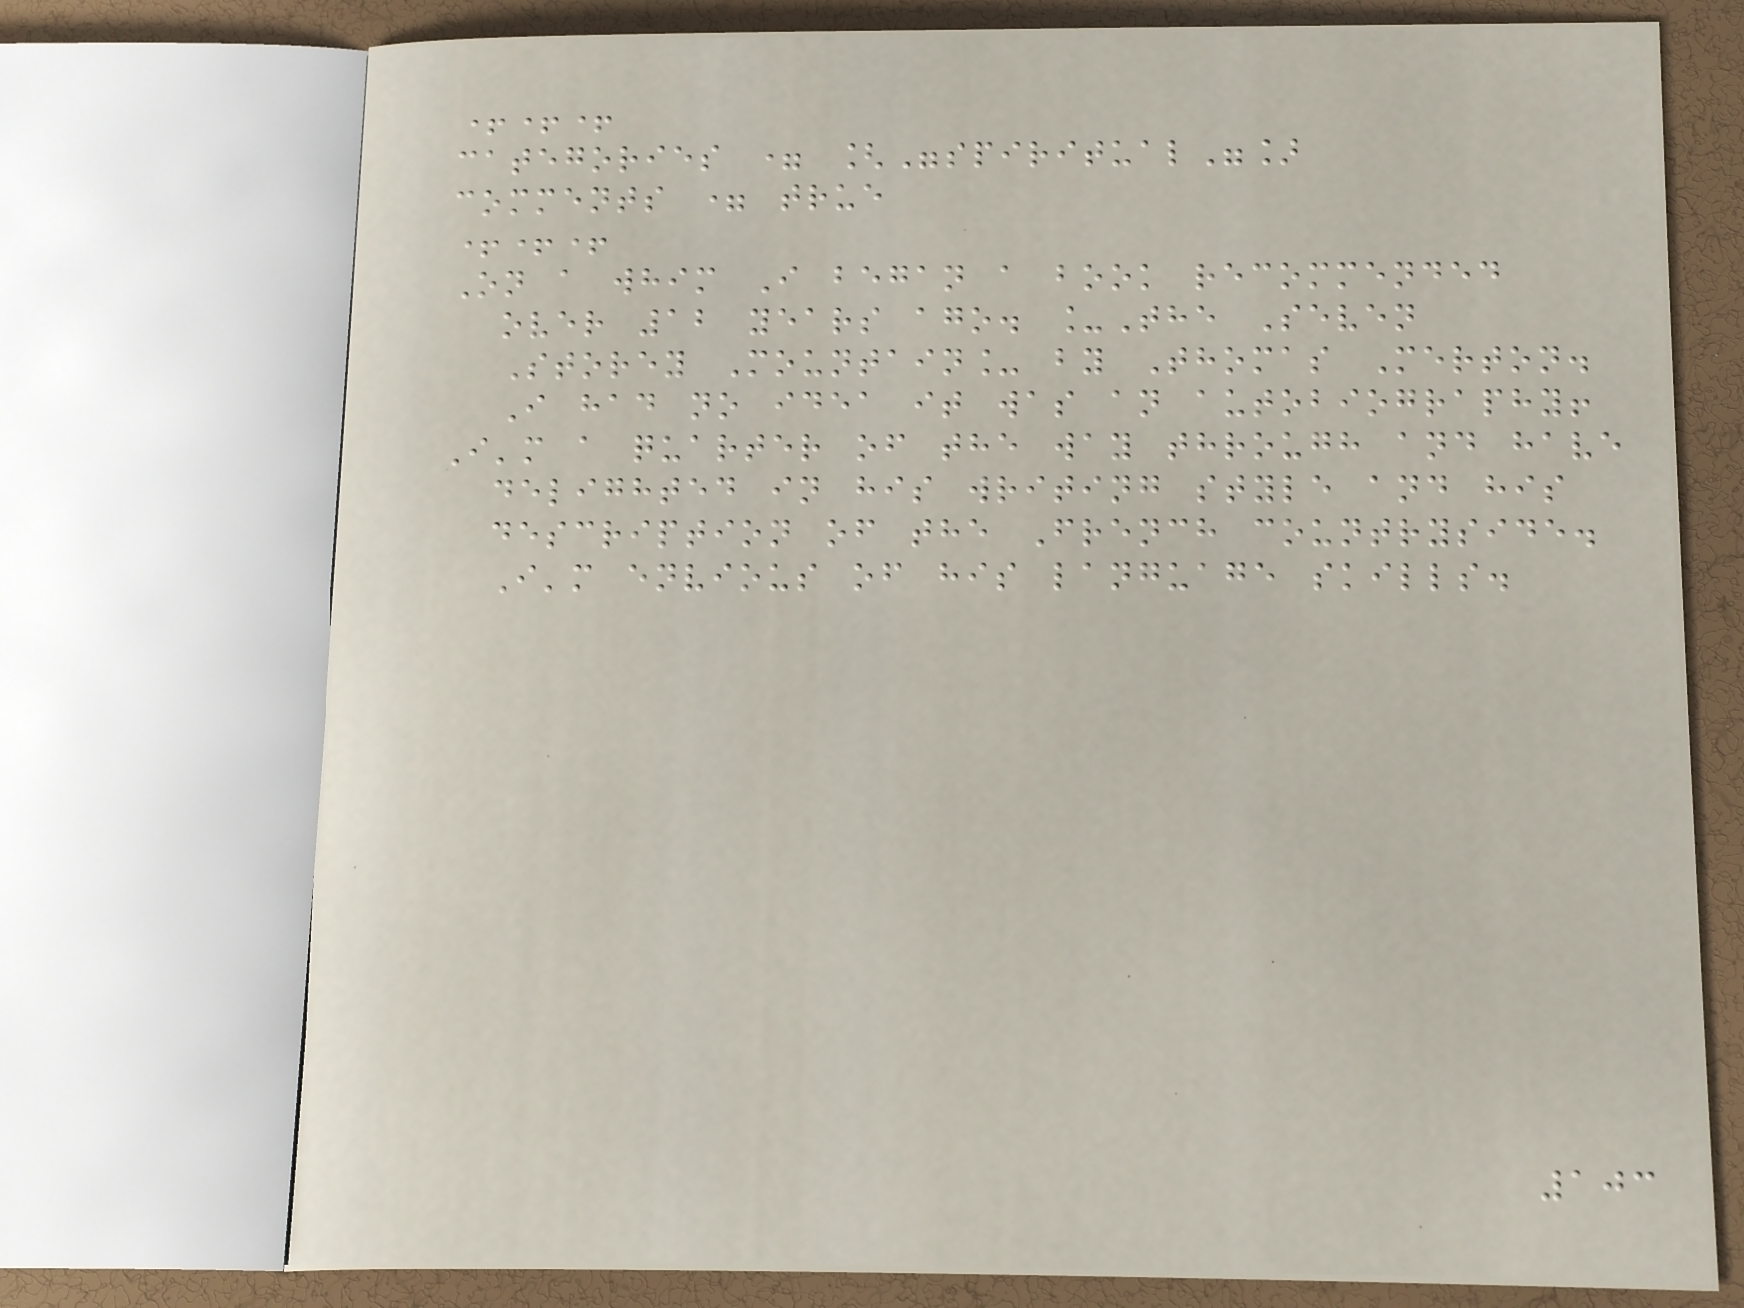+++
categories = ["spiritual"]
comments = true
+++
On a whim I began a book recommended
over 12 years ago. _The Seven
Storey Mountain_ by Thomas Merton.
I had no idea it was an autobiography!
I'm a quarter of the way through and have
delighted in his writing style and his
description of the French countryside.
I'm envious of his language skills.
103
